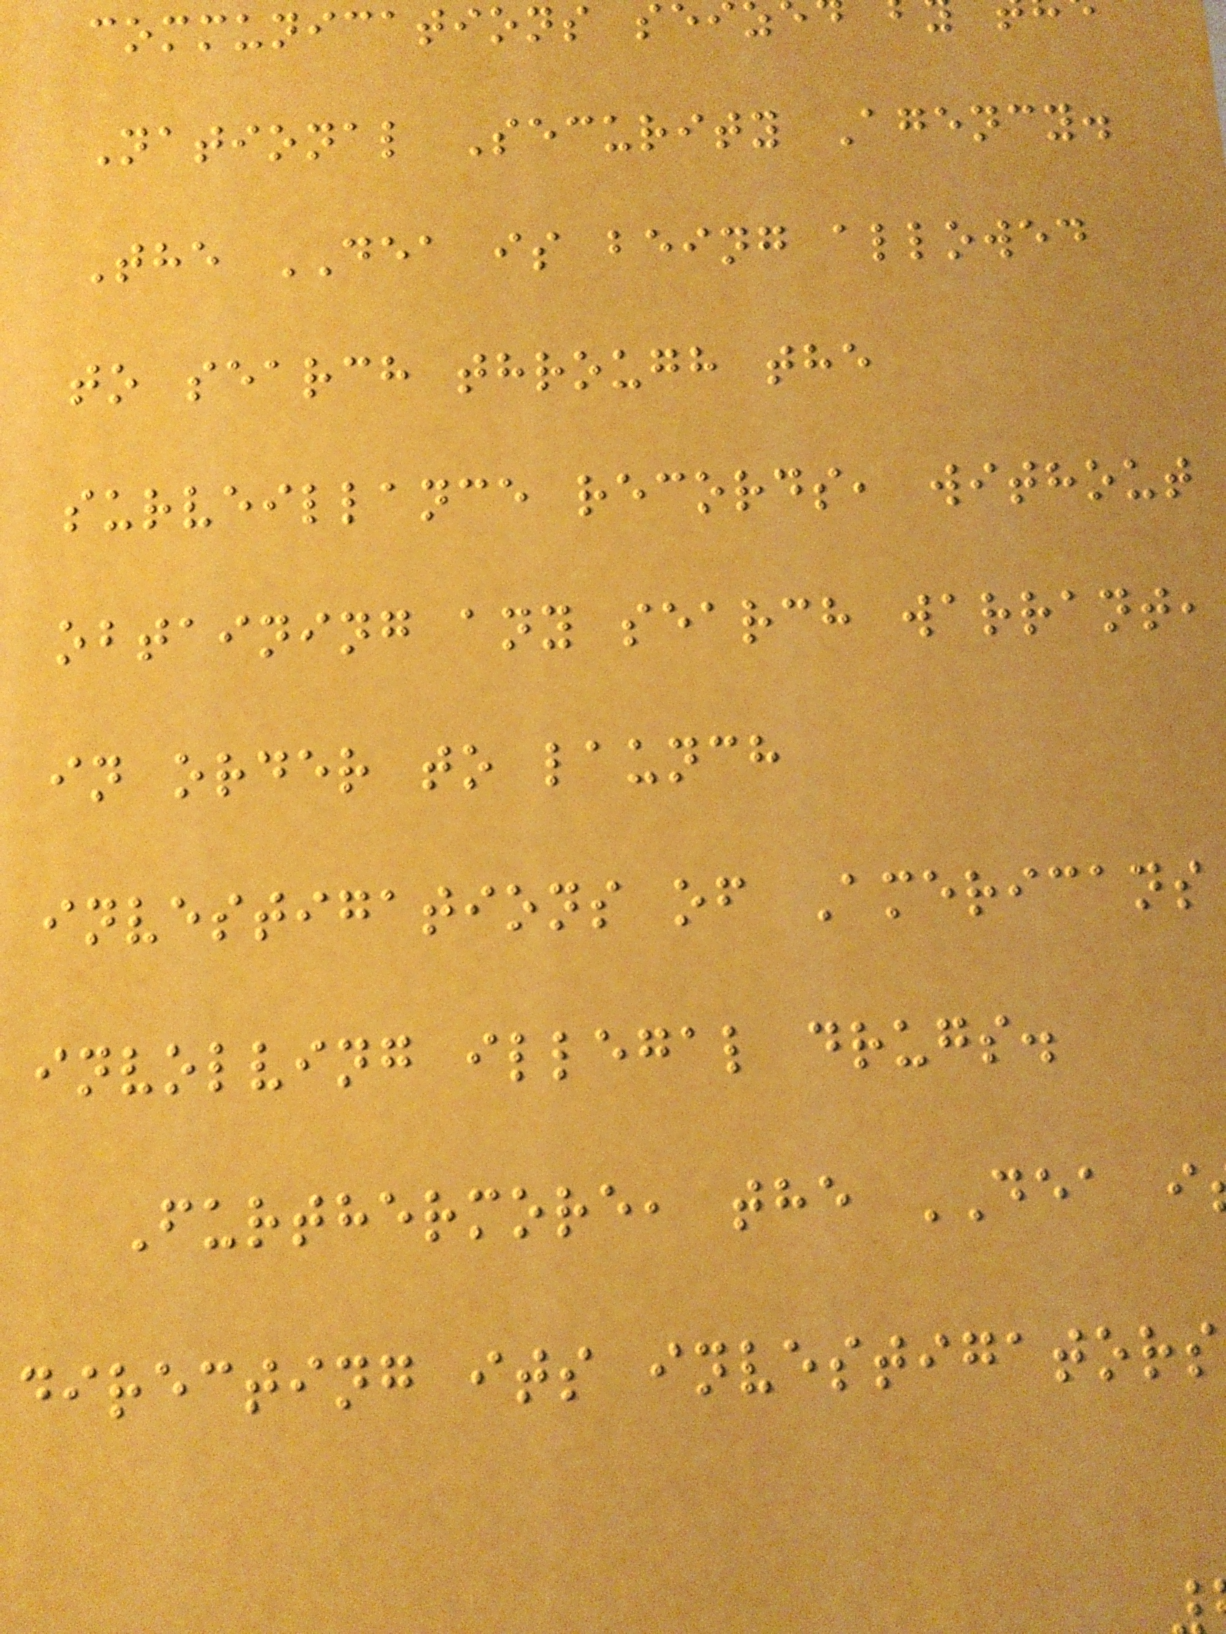communications sei
National Security Agency.
The DEA is being allowed
to search through the
surveillance records, without
obtaining any search warrant,
in order to launch
investigations of Americans
involving illegal drugs.
Furthermore, the DEA i
directing its investigators
